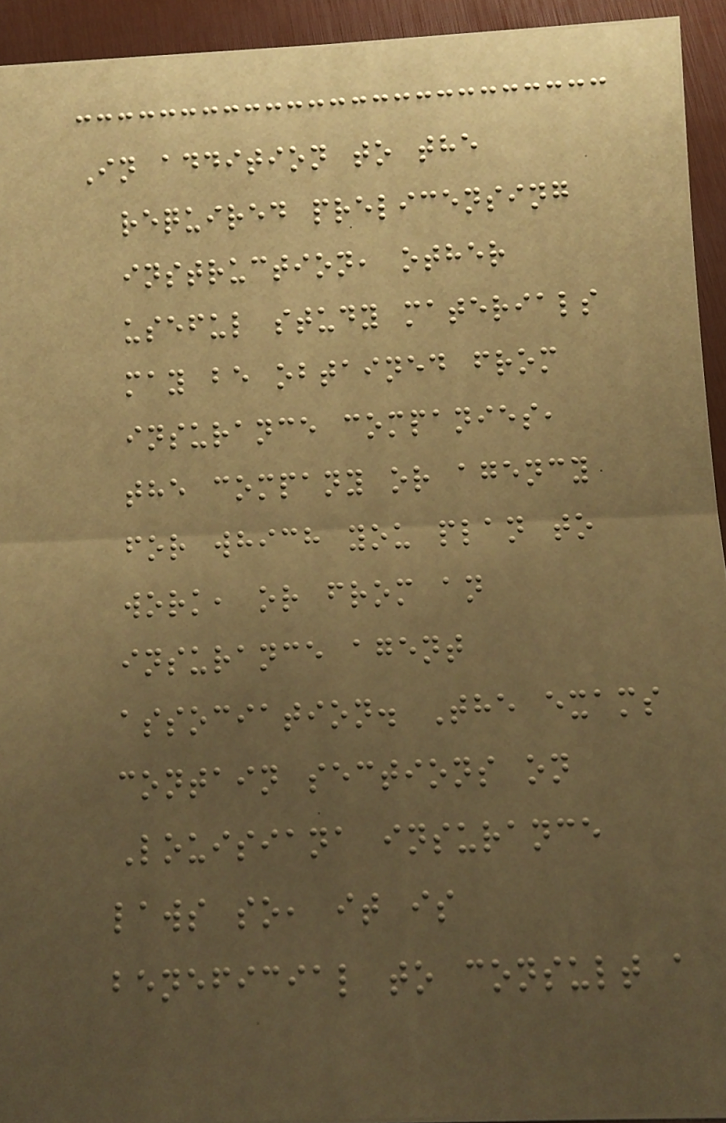In addition to the
required prelicensing
instruction, other
useful study materials
may be obtained from
insurance companies,
the company or agency
for which you plan to
work, or from an
insurance agent
association. The exams
contain sections on
Louisiana insurance
laws so, it is
beneficial to consult a
